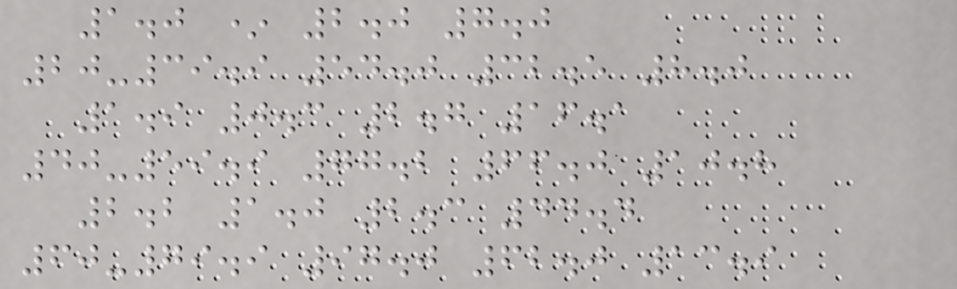1.0 * 2.0 7.0
20-39.9 54.0 32.5 8.0
1.9 0.3 2.7 16.1
40-59.9 77.2 66.0 10.8
2.2 1.0 2.3 44.4
60-79.9 97.0 62.0 13.9
